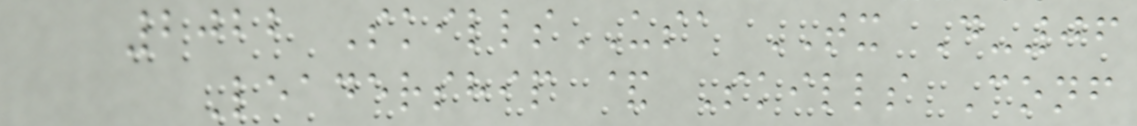2022 SkillsUSA TX D-06
Leadership & Skills Conf
